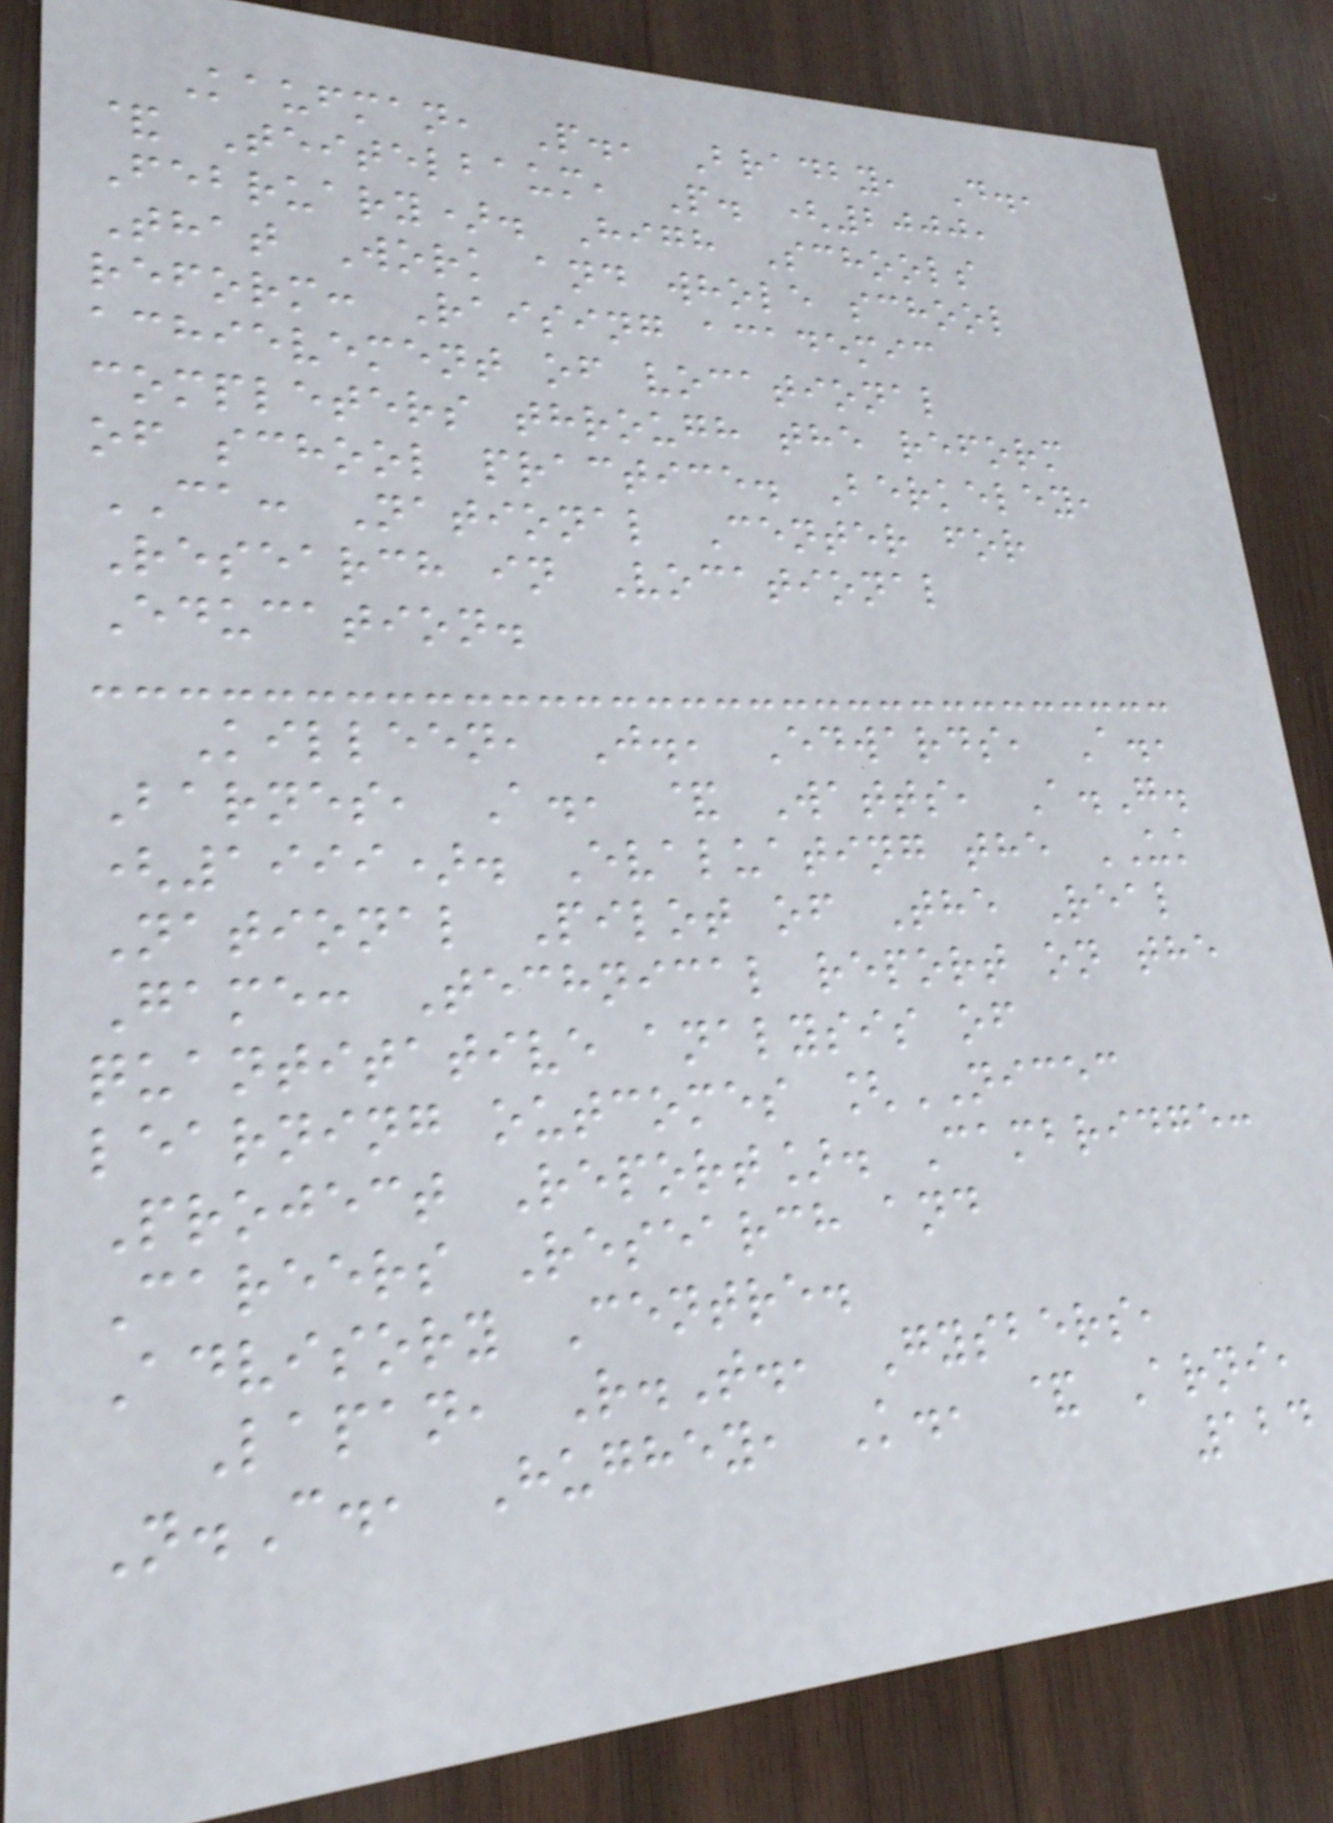Kaufman, P., Bradby, D.,
& Teitelbaum, P. (2000,
February). High Schools
That Work and whole school
reform: Raising academic
achievement of vocational
completers through the reform
of school practice. Berkeley,
CA: National Center for
Research in Vocational
Education.
Killeen, J., Edwards, A.,
Barnes, A., & Watts, A.G.
(1999). Evaluating the UK
National Pilot of The Real
Game: Technical report on the
quantitative analysis of
learning outcomes [NICEC
Project Report]. Cambridge:
Careers Research and
Advisory Centre.
Lapan, R.T., Gysbers,
N.C., Hughey, K., & Arni,
124
